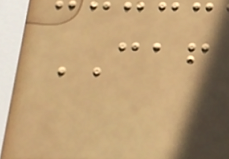CAF
